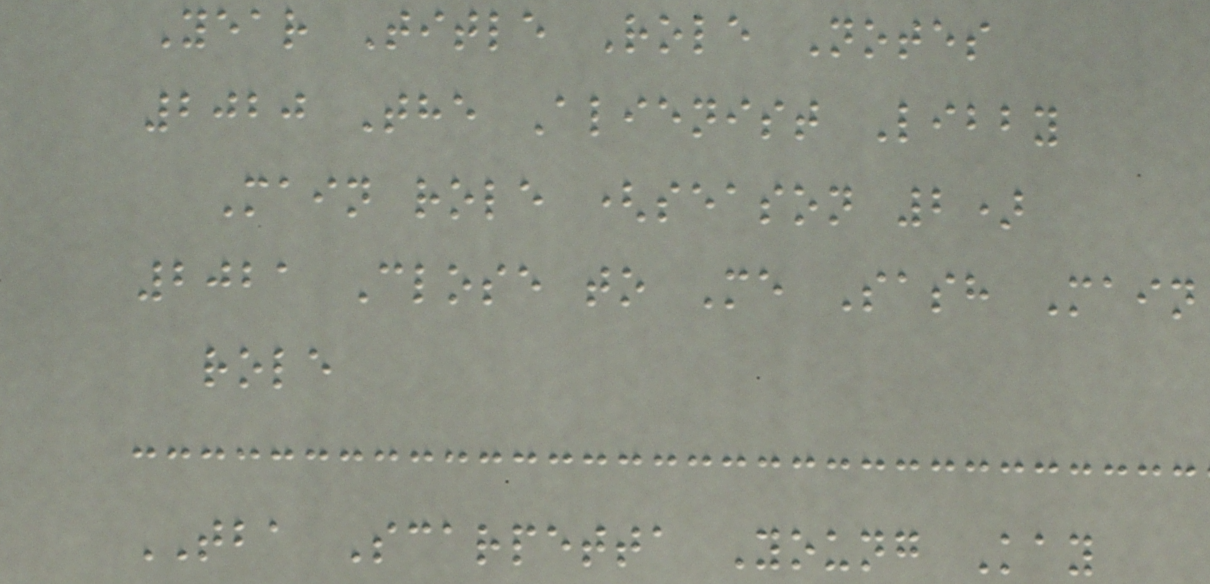Year Title Role Notes
2020 The Alienist Libby
Main role (season 2)
2021 Close to Me Sash Main
role
TBA Scarpetta Young Kay
